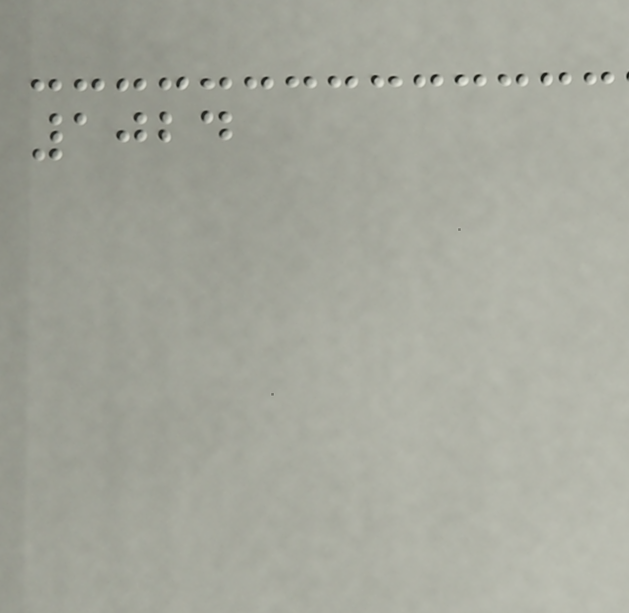1024
